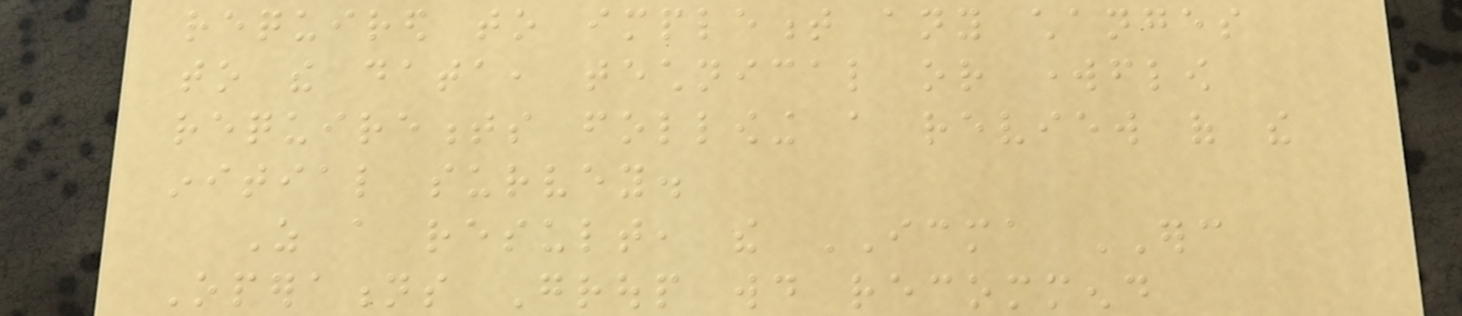required to implement any changes
to the data, technical or workflow
requirements following a review of the
initial survey.
As a result, the ICMA ERC
Operations Group would recommend
